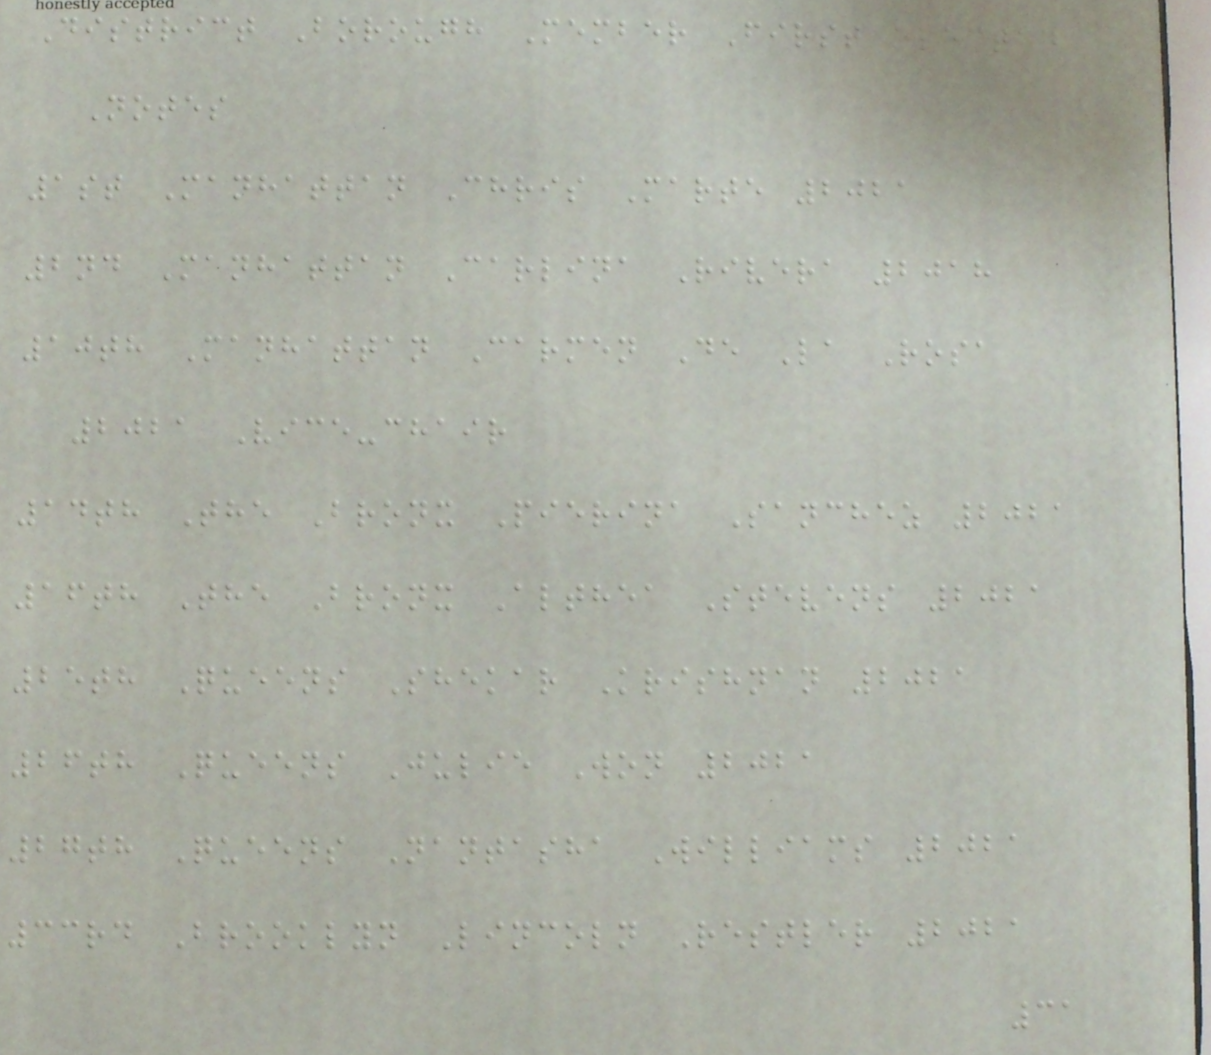District Borough Member First elected
Notes
1st Manhattan Chris Marte 2021
2nd Manhattan Carlina Rivera 2018
10th Manhattan Carmen De La Rosa
2021 Vice-chair
14th The Bronx Pierina Sanchez 2021
16th The Bronx Althea Stevens 2021
25th Queens Shekar Krishnan 2021
26th Queens Julie Won 2021
27th Queens Nantasha Williams 2021
33rd Brooklyn Lincoln Restler 2021
31
